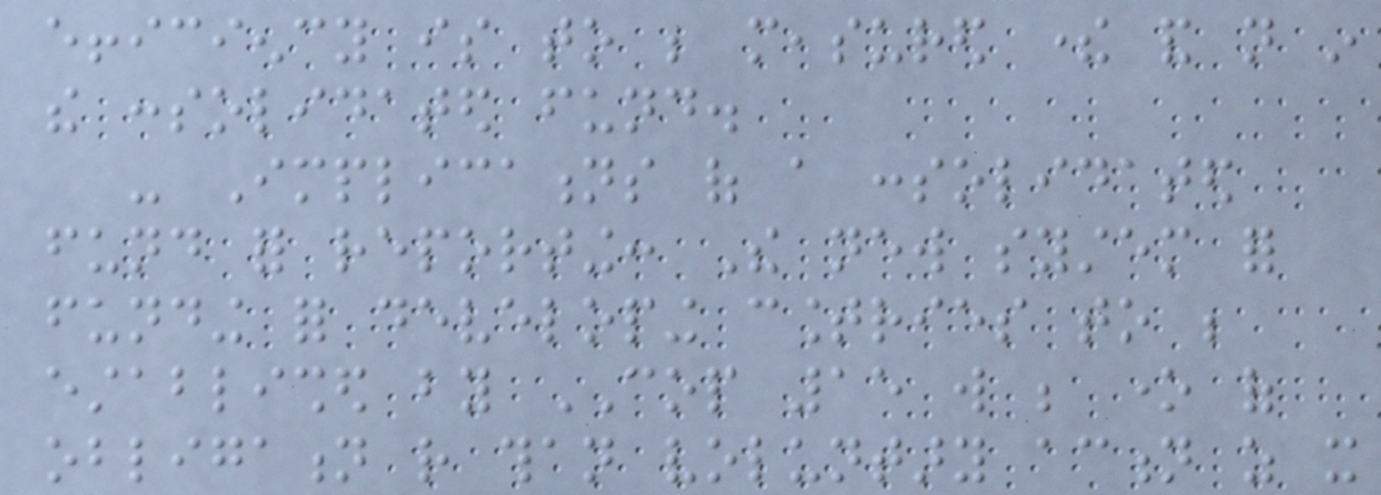efficiency is to be measured there and not in
the consolidated fund.
- Implications of a consolidated
fund for reporting: The new system for
funding for developing countries to be
established by COP 15 will be one of
obligation rather than voluntary action as it
